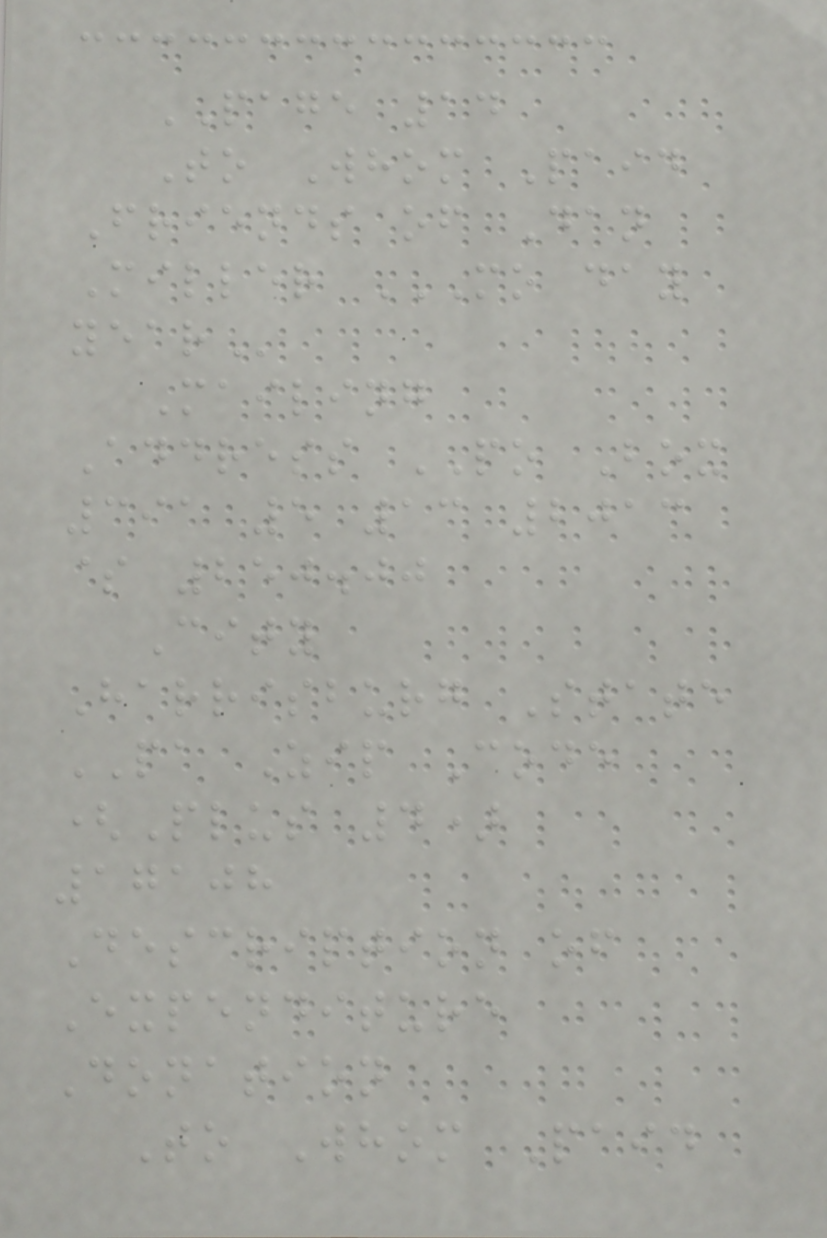PAGE 14
To Whom Paid
Friends of Dan
Miller MO DAY
YEAR
Mailing
Address PO Box
391 5 13 2013
$ 250.00
City
Harrisburg State
PA Zip Code
(Plus 4)
17108
Description of
Expenditure
Donation
To Whom Paid
